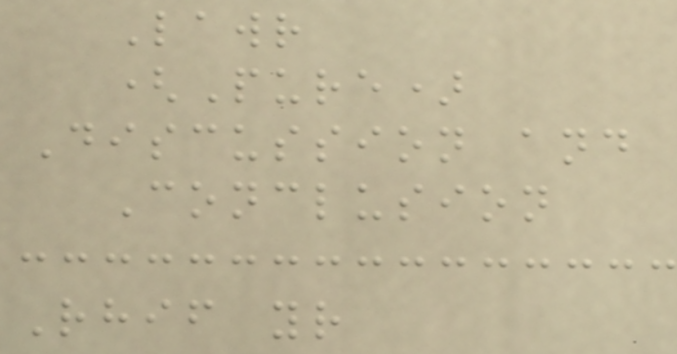Lawr
(Pure)
Discussion and
Conclusion
Rhif yr
